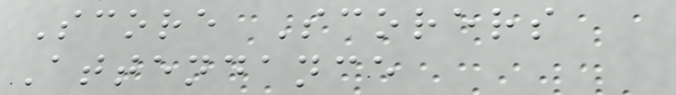Score Scorers
Attendance
